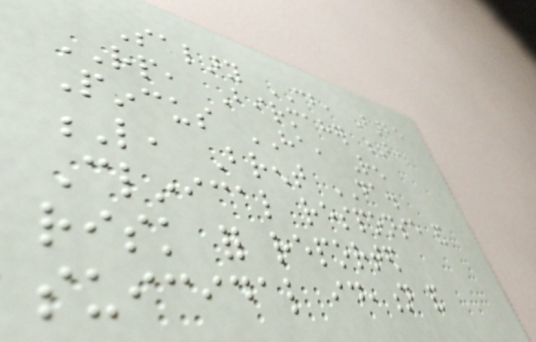Salary CB, Barbe
RP, Birmaher B,
Pincus HA, Ren
L, Brent DA.
Clinical response and
risk for reported
suicidal ideation and
